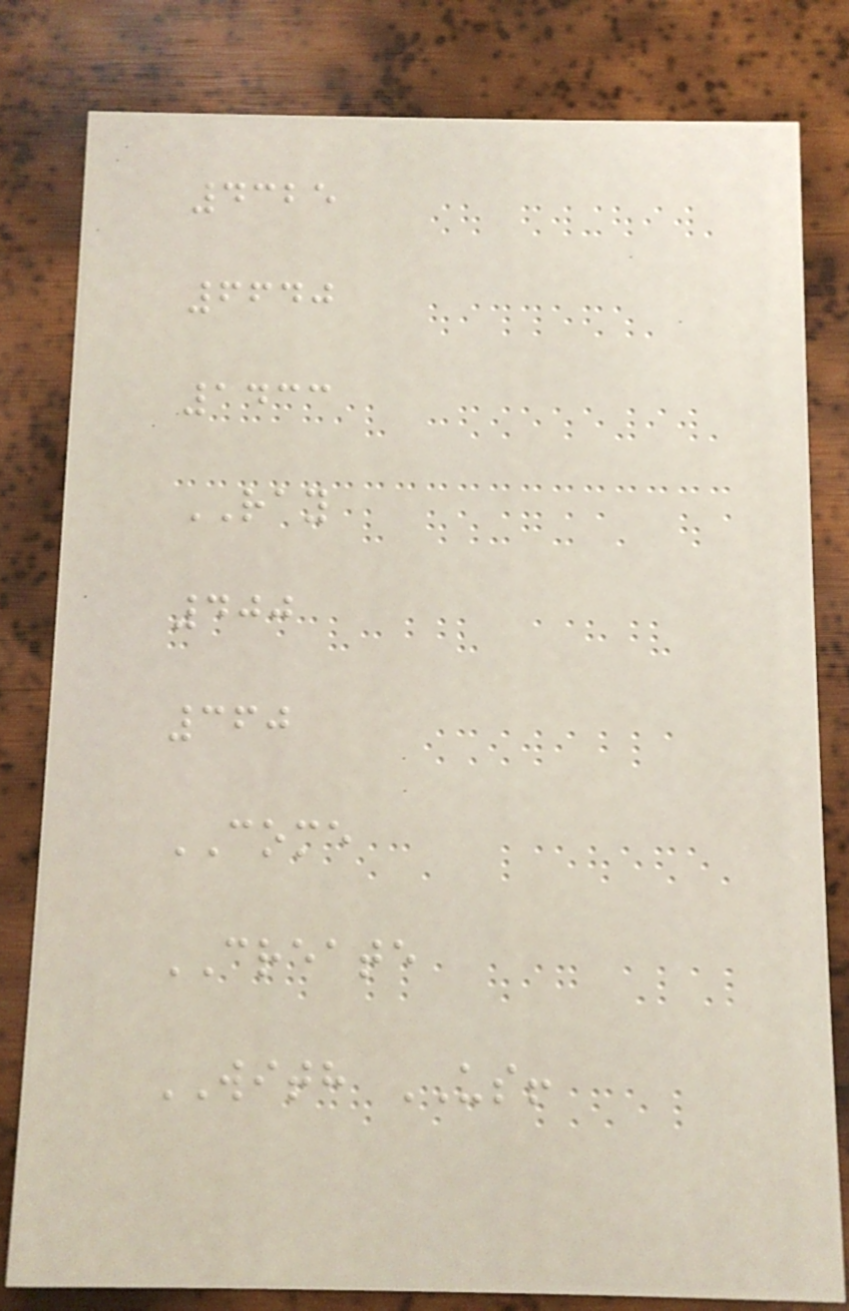4325
6640
1433
RAY
400
360
COME
CREATE
WITH US!
